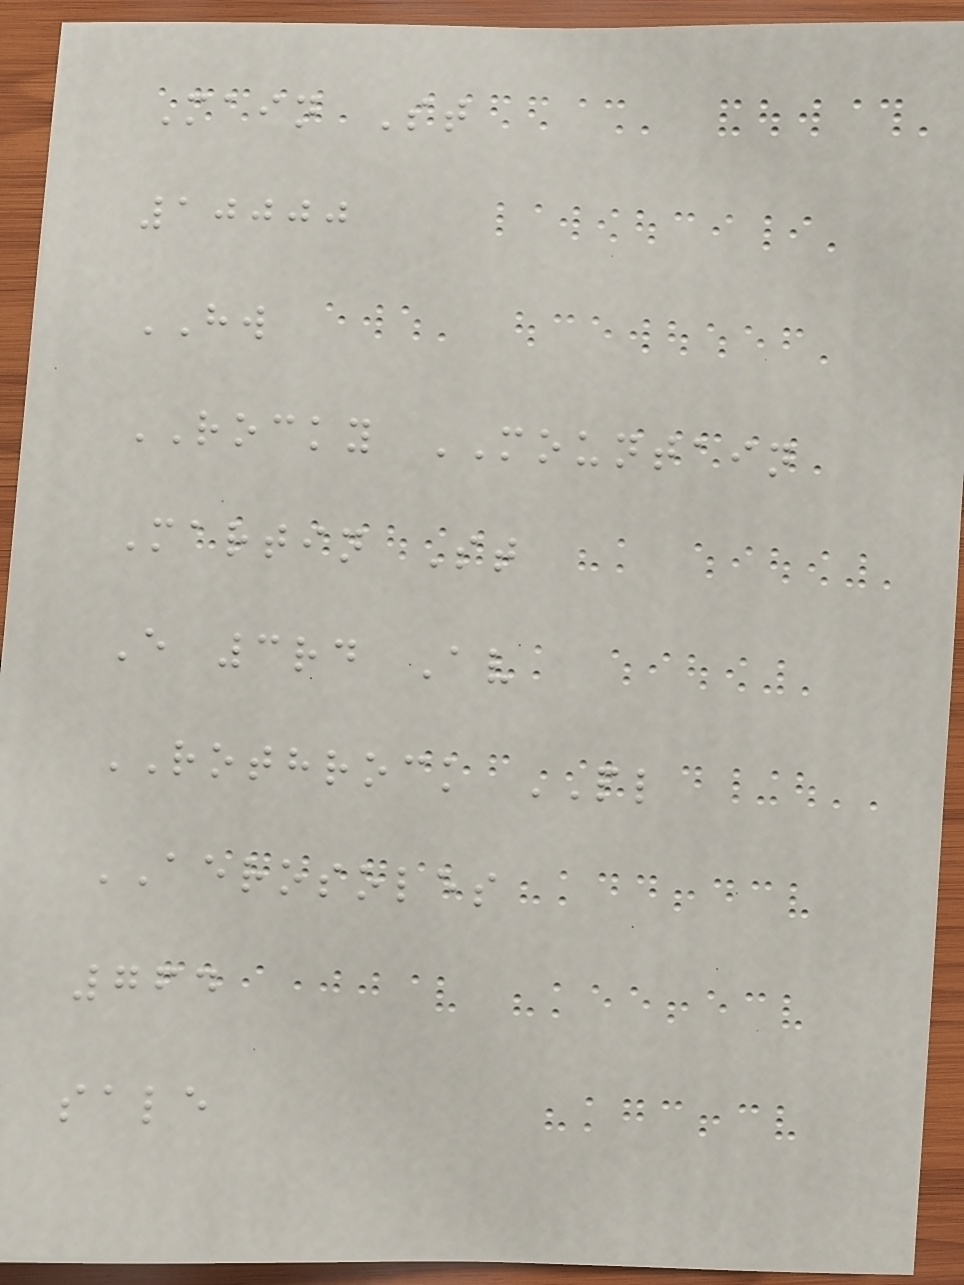Main St
10000
HW
ROCKY MOUNTAIN
Martin St
E 3rd Av
ROTHROCK PL
AEROSOLES
764
sale
